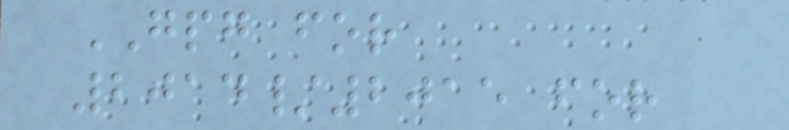GPG for
2014/2015 for
